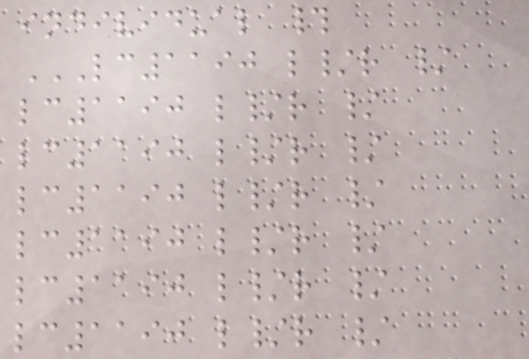individual #
LC1190 L/R /
LC1190 L/R /
LC1190 L/R /
LC1190 L/R /
LC1190 L/R /
LC1190 L/R /
LC1190 L/R /
